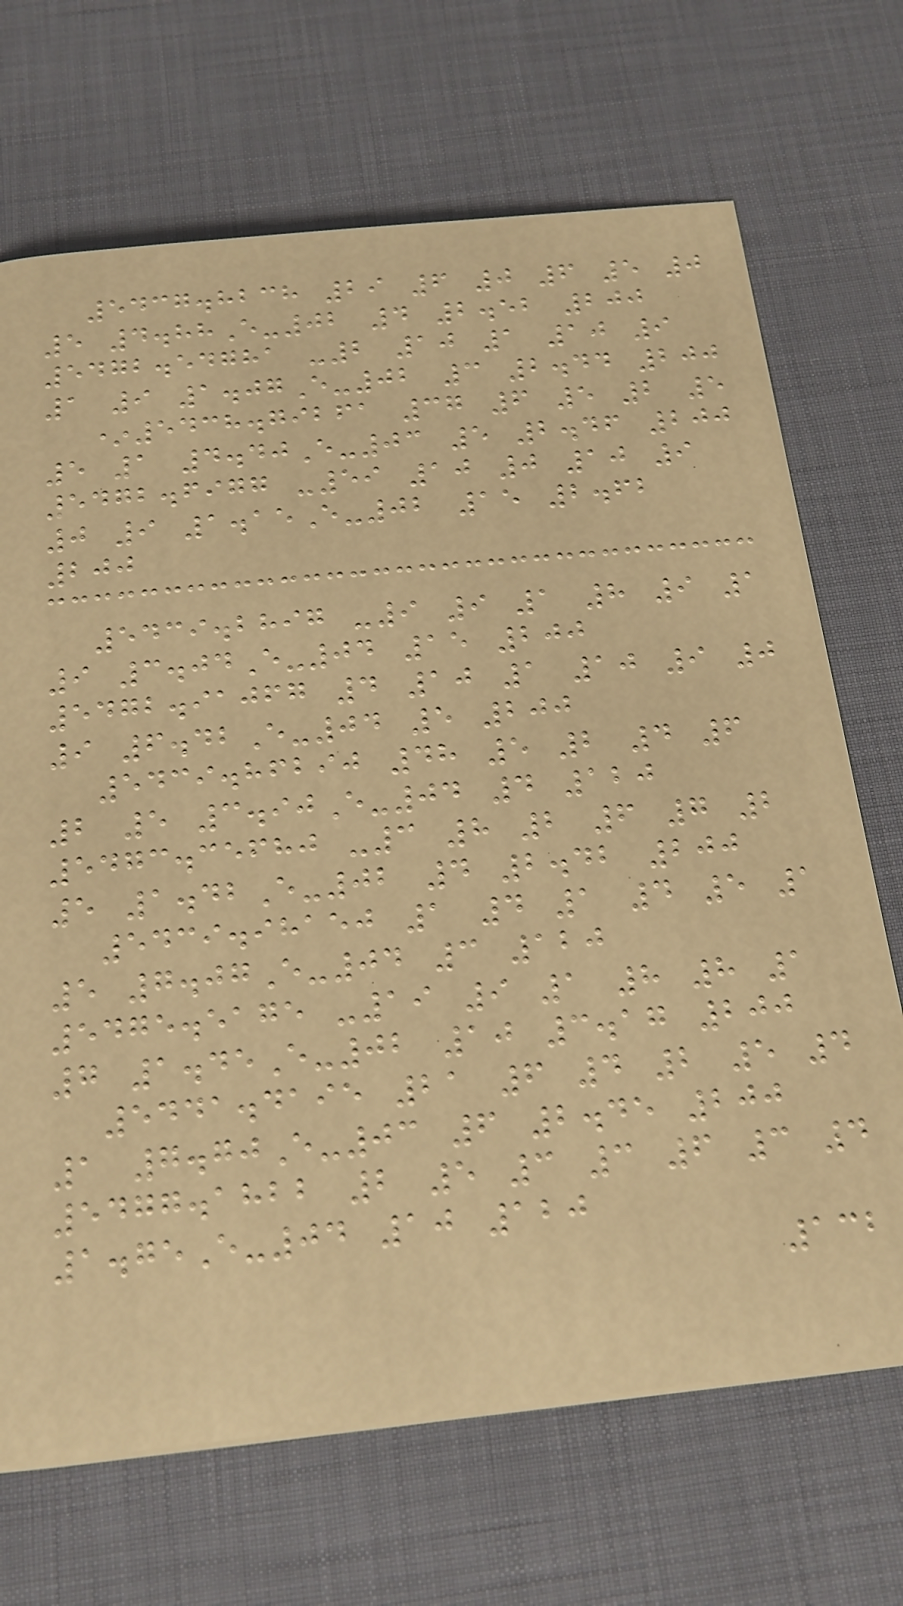5437.8238 29 6 0 6 5 0
5 4.88E-02 4 2.52 200
5472.54781 -2 10 1 10 9
1 9 1.07E-02 3 2.44 200
*5438.79261 37 6 5 2 5
5 1 4.40E-03 5 2.46 200
5472.6977 -59 10 0 10 9
0 9 1.15E-02 15 2.62
200
5439.2897 -9 9 1 8 9 1
9 3.04E-04 15 200
5472.91067 4 10 1 10 9 0
9 6.42E-04 5 200
5439.86290 48 5 2 4 6
2 5 3.90E-04 4 120
5473.35680 -3 8 2 6 7 2
5 1.42E-02 4 2.42 200
5439.98150 1 4 1 4 5 1
5 7.07E-04 3 120
5475.5175 -19 9 1 8 8 1
7 1.45E-02 10 3.17 200
5441.4195 21 6 4 2 5 4
1 7.70E-03 6 2.45 200
5477.1822 2 5 3 3 6 3 4
1.75E-04 10 120
132
